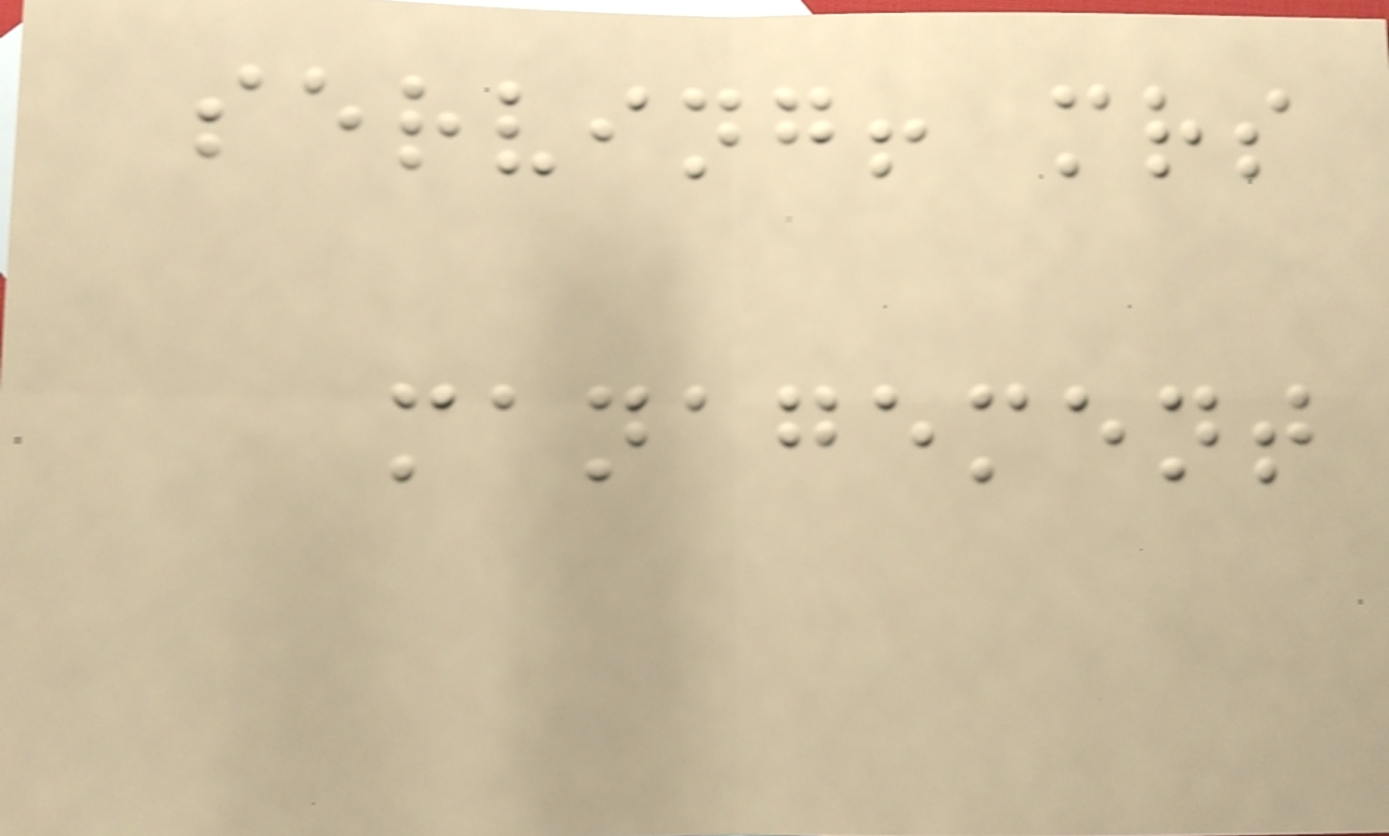serving! mrs
management
